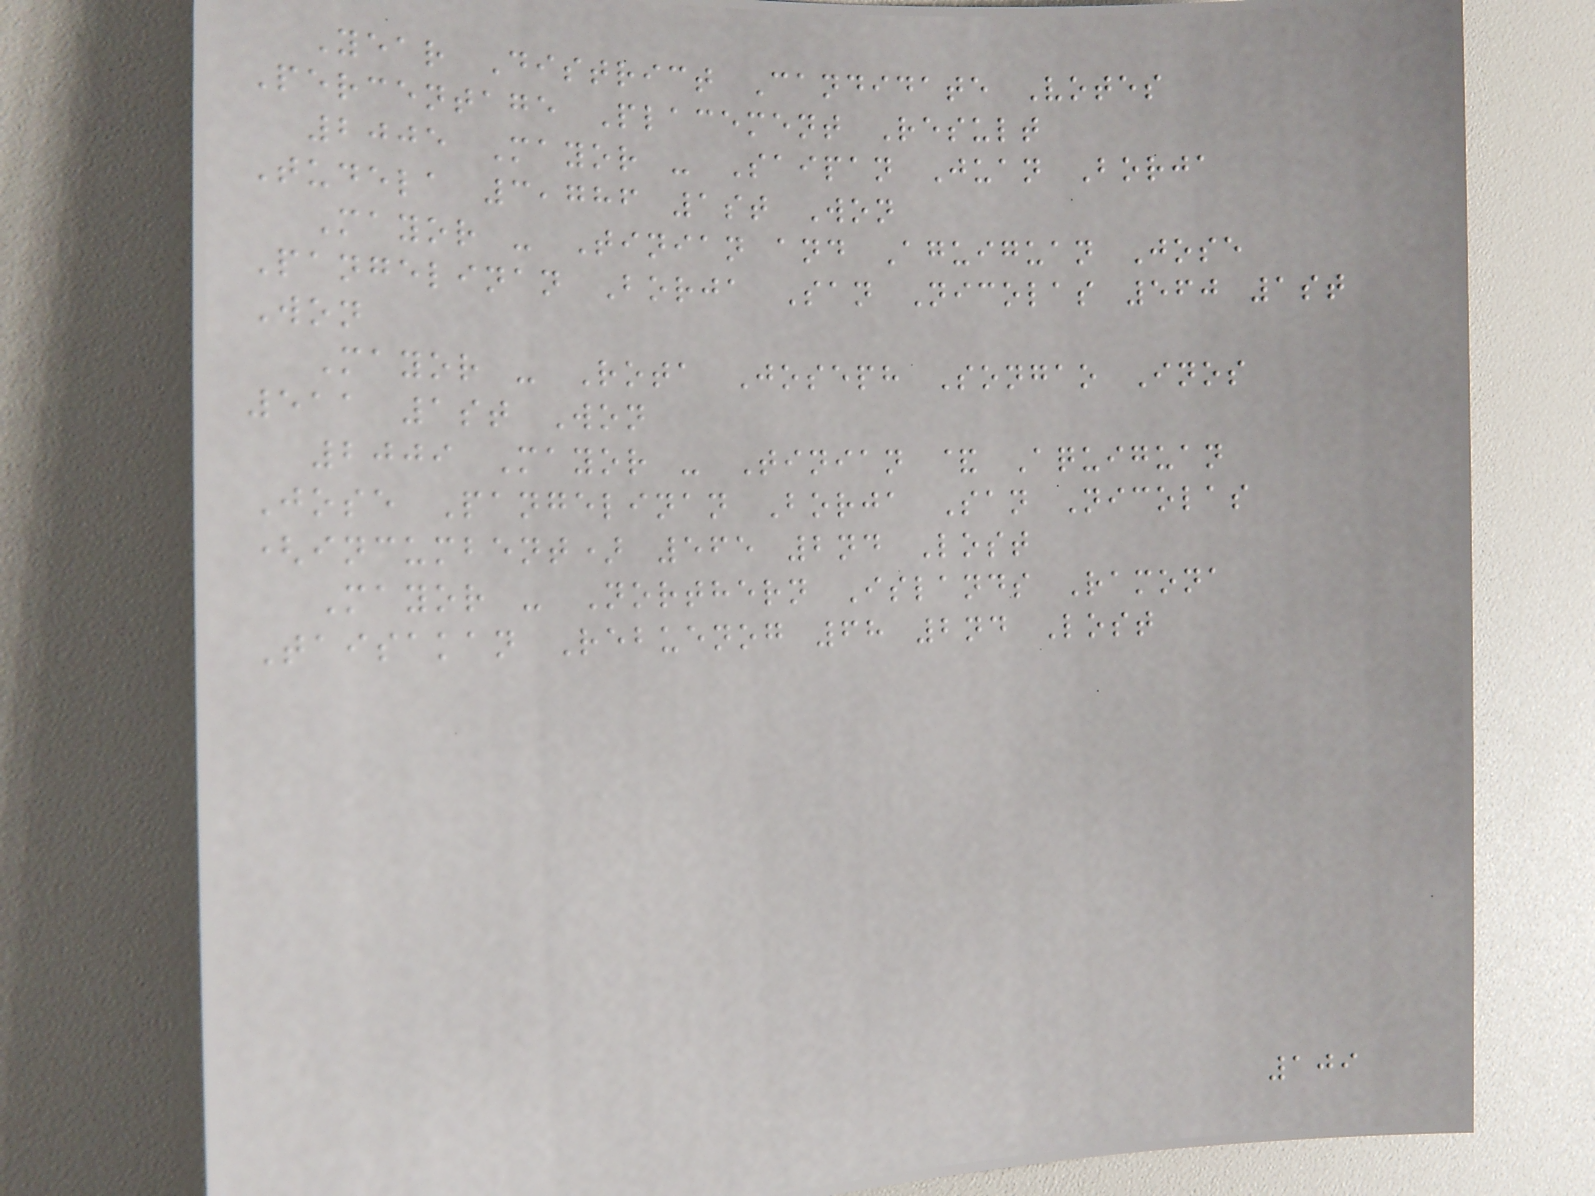Year District Candidate Votes
Percentage Placement Result
2005 Mayor - Saipan Juan Borja
Tudela 3,786 1st Won
Mayor - Tinian and Aguiguan Jose
Pangelinan Borja San Nicolas 560 1st
Won
Mayor - Rota Joseph Songao Inos
511 1st Won
2009 Mayor - Tinian & Aquiguan
Jose Pangelinan Borja San Nicolas
(incumbent) 565 2nd Lost
Mayor - Northern Islands Ramona
Taisakan Rebuenog 68 2nd Lost
109
